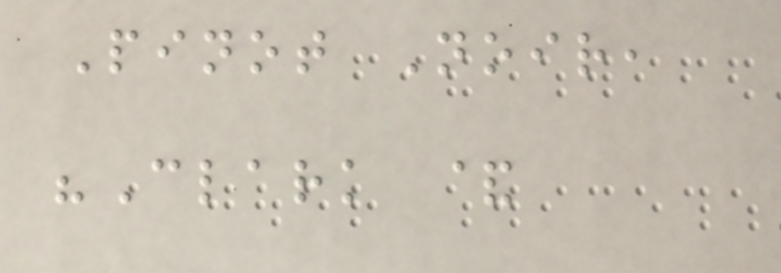Pinot Noir,
"Clark &
